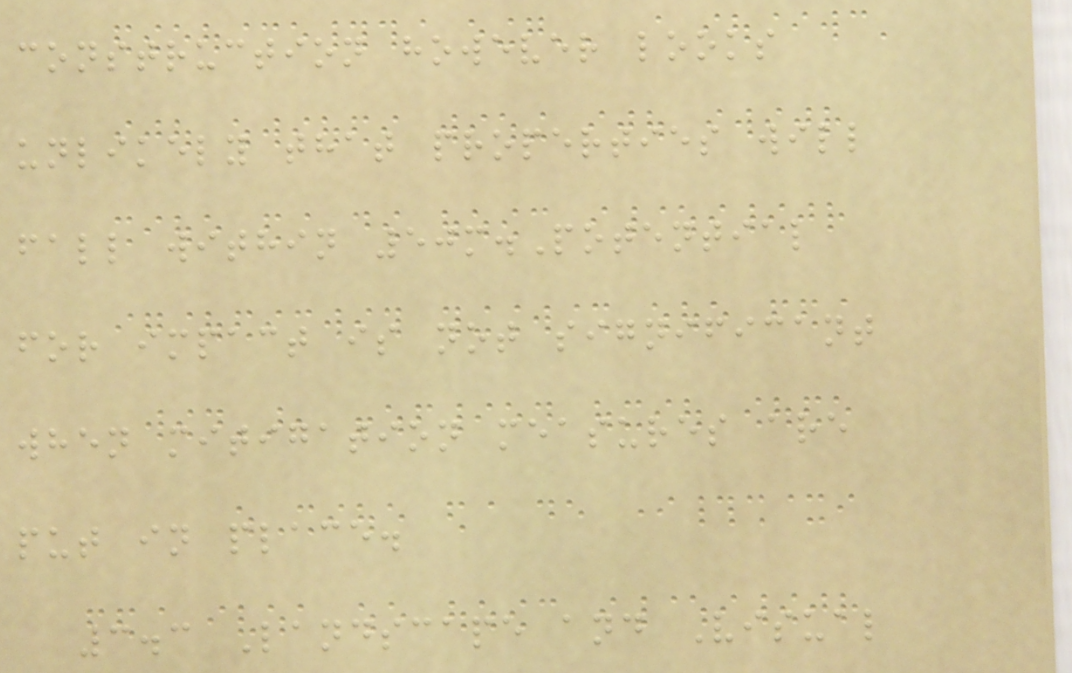construction however looks
unlikely that properties will
fall within 50m.Potential
for impact is not significant
when mitigation measures are
put in place.
3.3 Landscape and Visual
